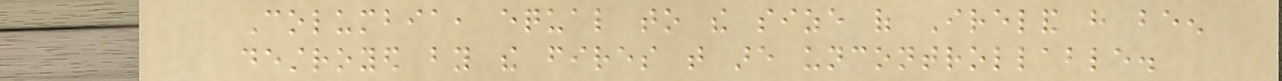Columbia, equal to the size of Ireland have been
destroyed by the fires that are uncontrollable.
